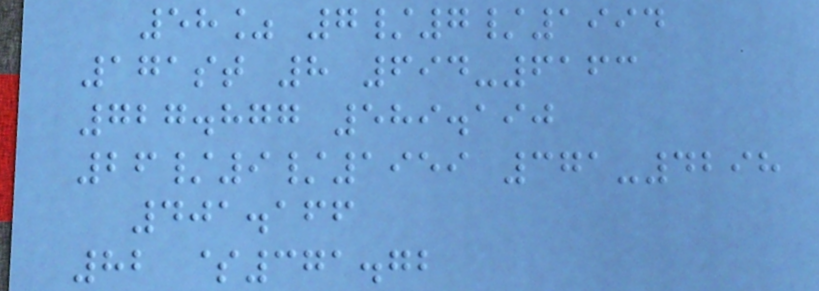58% 7/7/1994
171st 8 694-6163
727.877 589.190
26/9/1959 371-4298
401.166
82 $371.72
